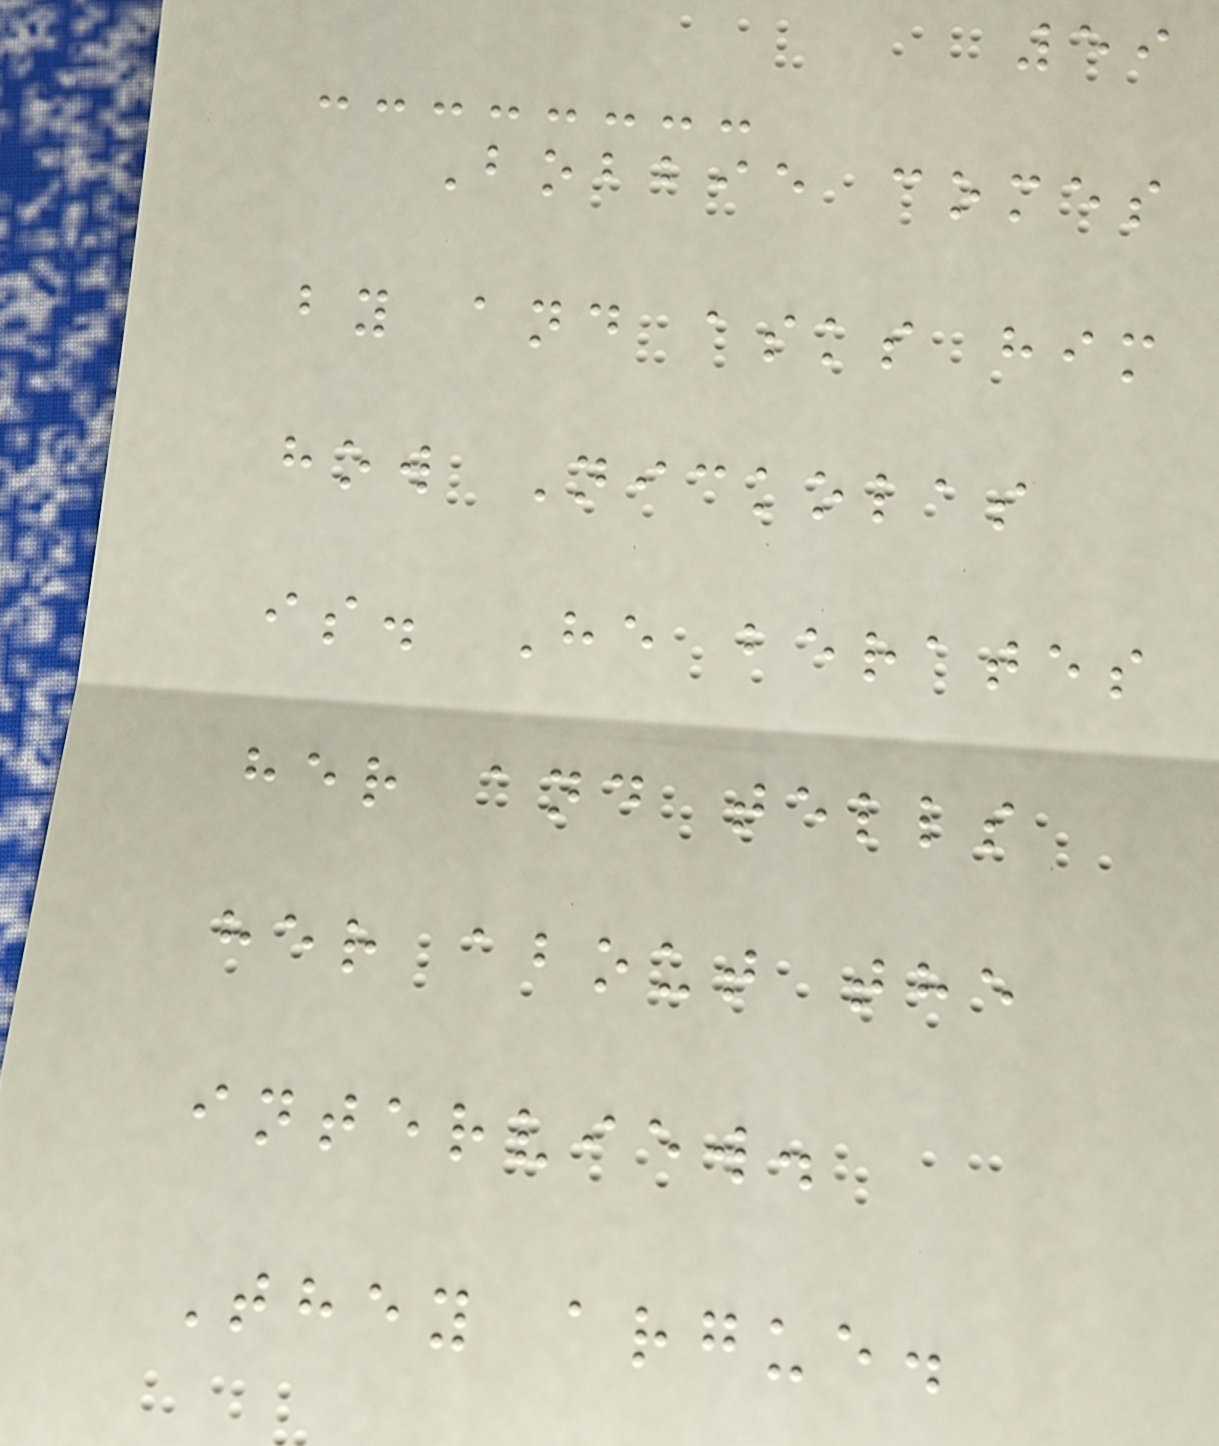59
Bobbie comes
by and asks him
how Nickolas
is. He berates
her and tells
her about the
interview.
They argue.
